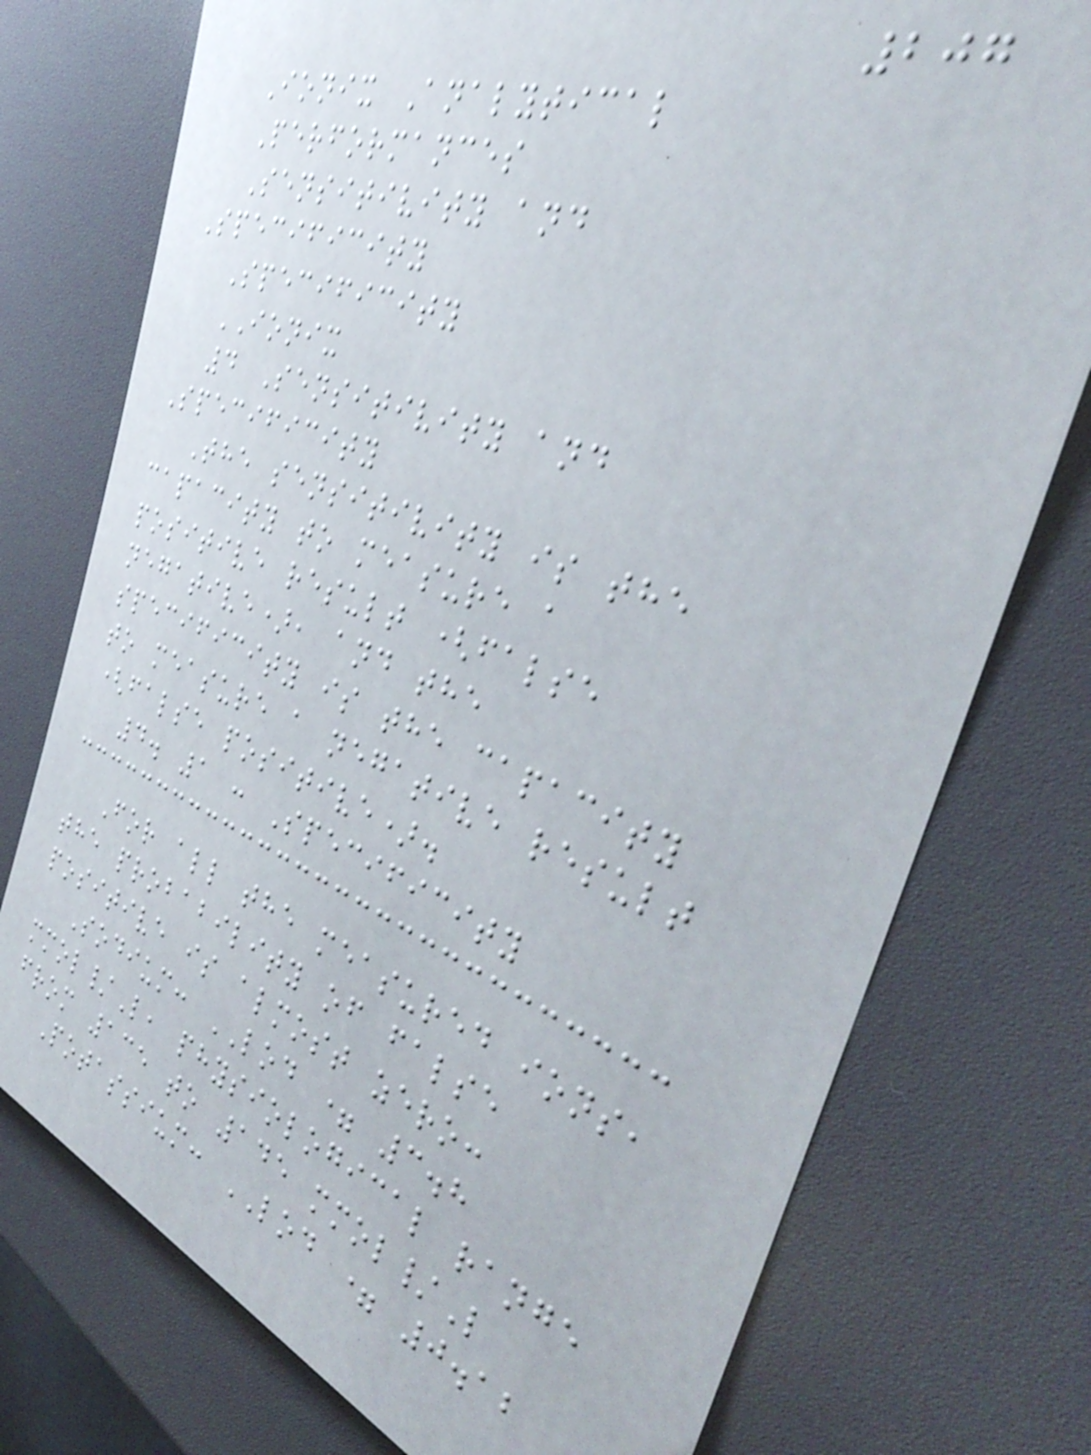207
Ionix Analytical
Performances
Sensitivity and
Specificity
Specificity
IONIX
4 Sensitivity and
Specificity
The sensitivity is the
capacity to measure a
positive result (false
negative), and the
specificity is the capacity
to measure a negative result
(false positive).
4. 1 : Specificity
For all the measured ions,
the probability of false
positive is almost zero:
Sodium: LOD = 3.8
mmol/L, physiological range
from 135 to 145 mmol/L
Potassium: LOD = 0.12
